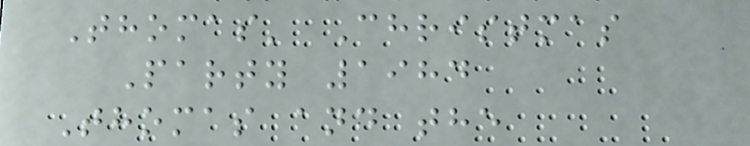Thomas' Christmas
Party 1984
Thomas and the
